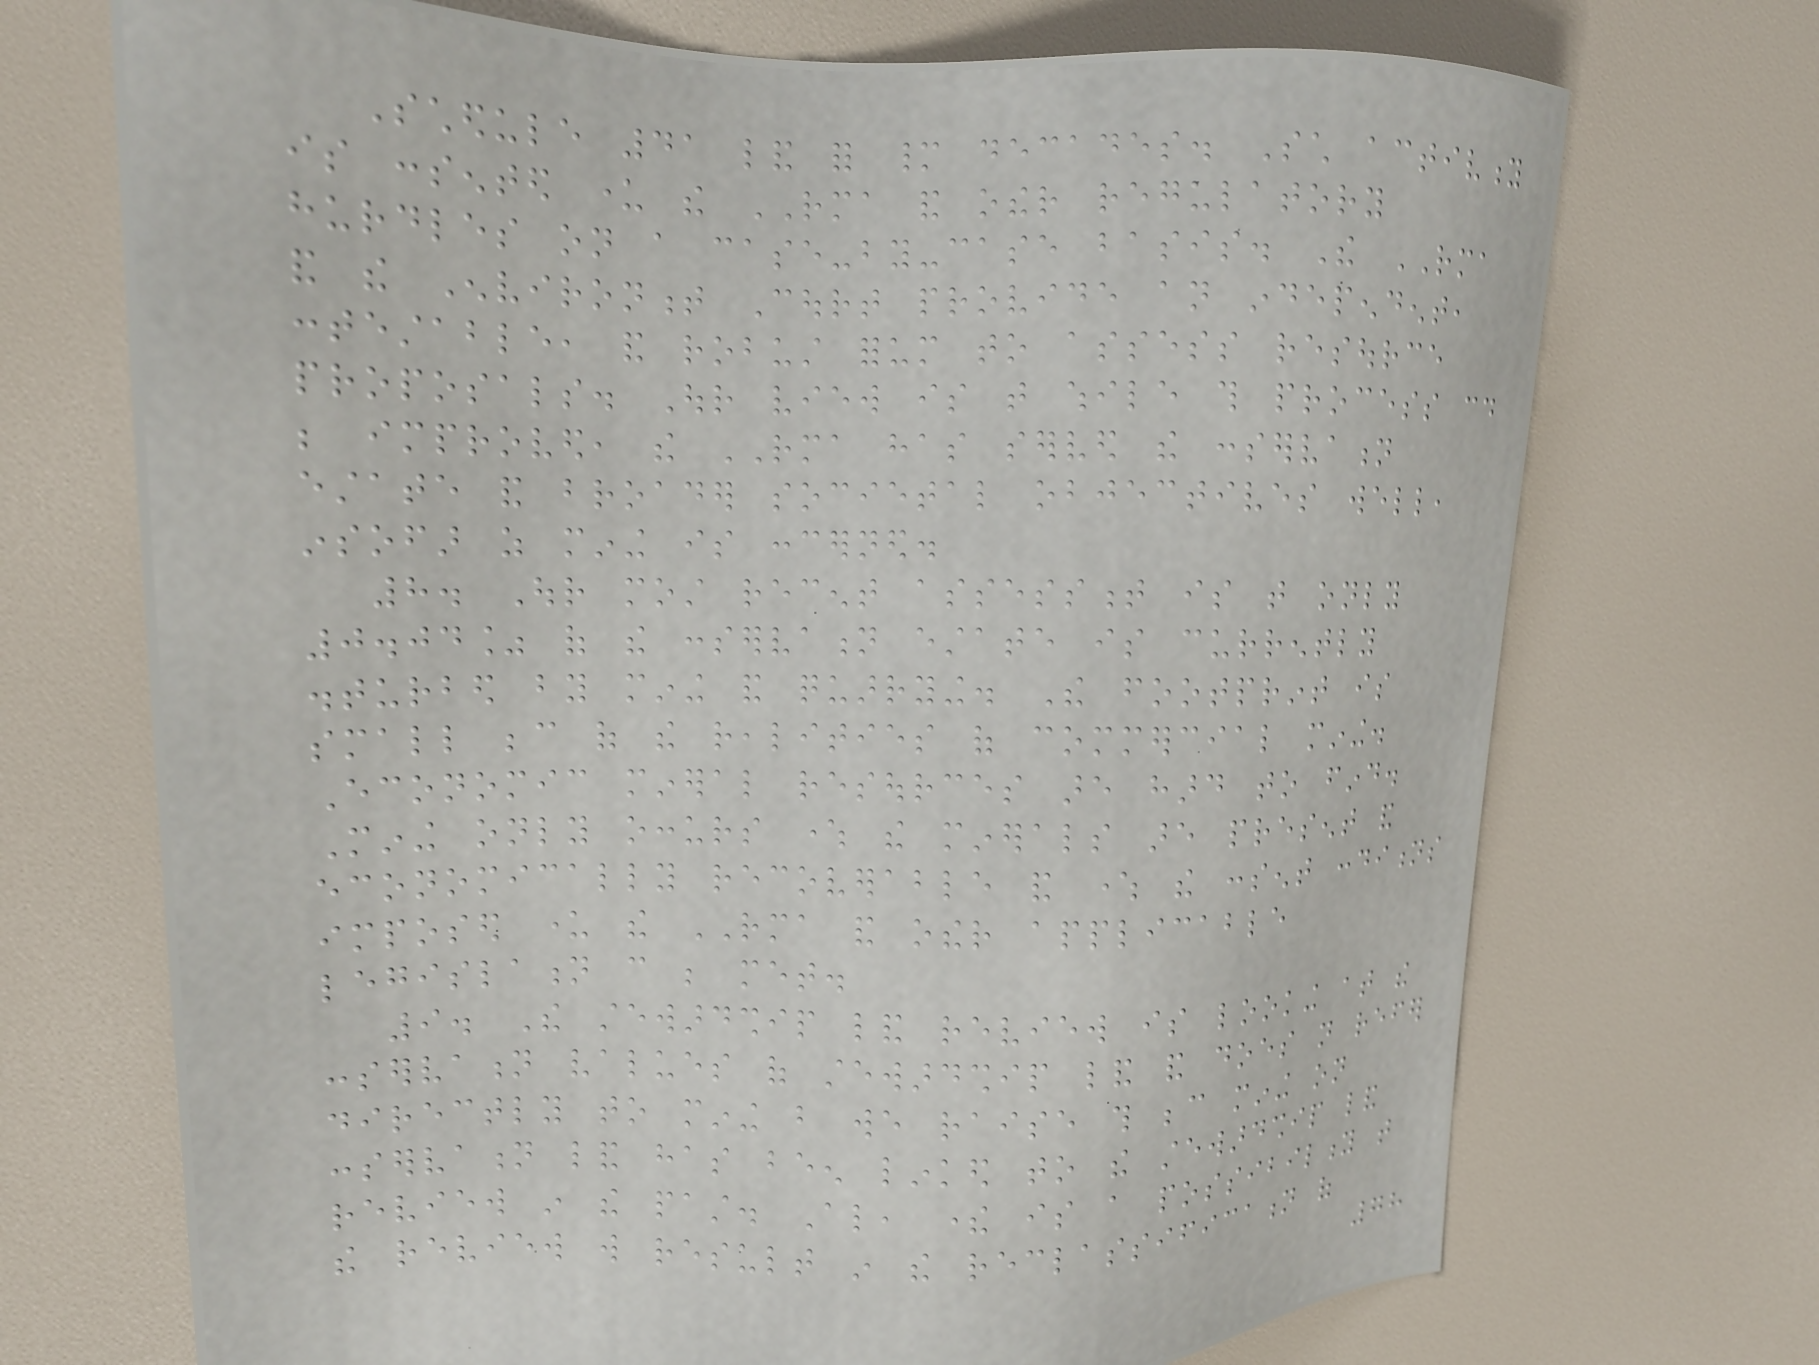Schedule 41 land for many decades. Such activity
is consented under the RMA and other regulatory
hurdles on a case-by-case basis. The RMA
and the Environment Court provide an independent,
contestable, and robust forum to assess resource
proposals. Our view is that while this process could
be improved, the RMA has served the conservation
estate and broader societal objectives well,
insofar as mining is concerned.
8. Our most recent assessment is that only
0.04% of the conservation estate is currently
disturbed by mining and quarrying. The footprint is
small because of the realities of commercial mining.
Economic mineral resources are hard to find.
Mining only occurs where the minerals are present and
economically recoverable and where the consent conditions
imposed under the RMA and other applicable
legislation can be met.
9. The stewardship land review is looking at the
conservation values of stewardship land and does not refer
directly to mining but we raise this because mining on
conservation land has been linked to the stewardship land
review in the past. Also, there is a possibility that
the review will result in the reclassification of
78
